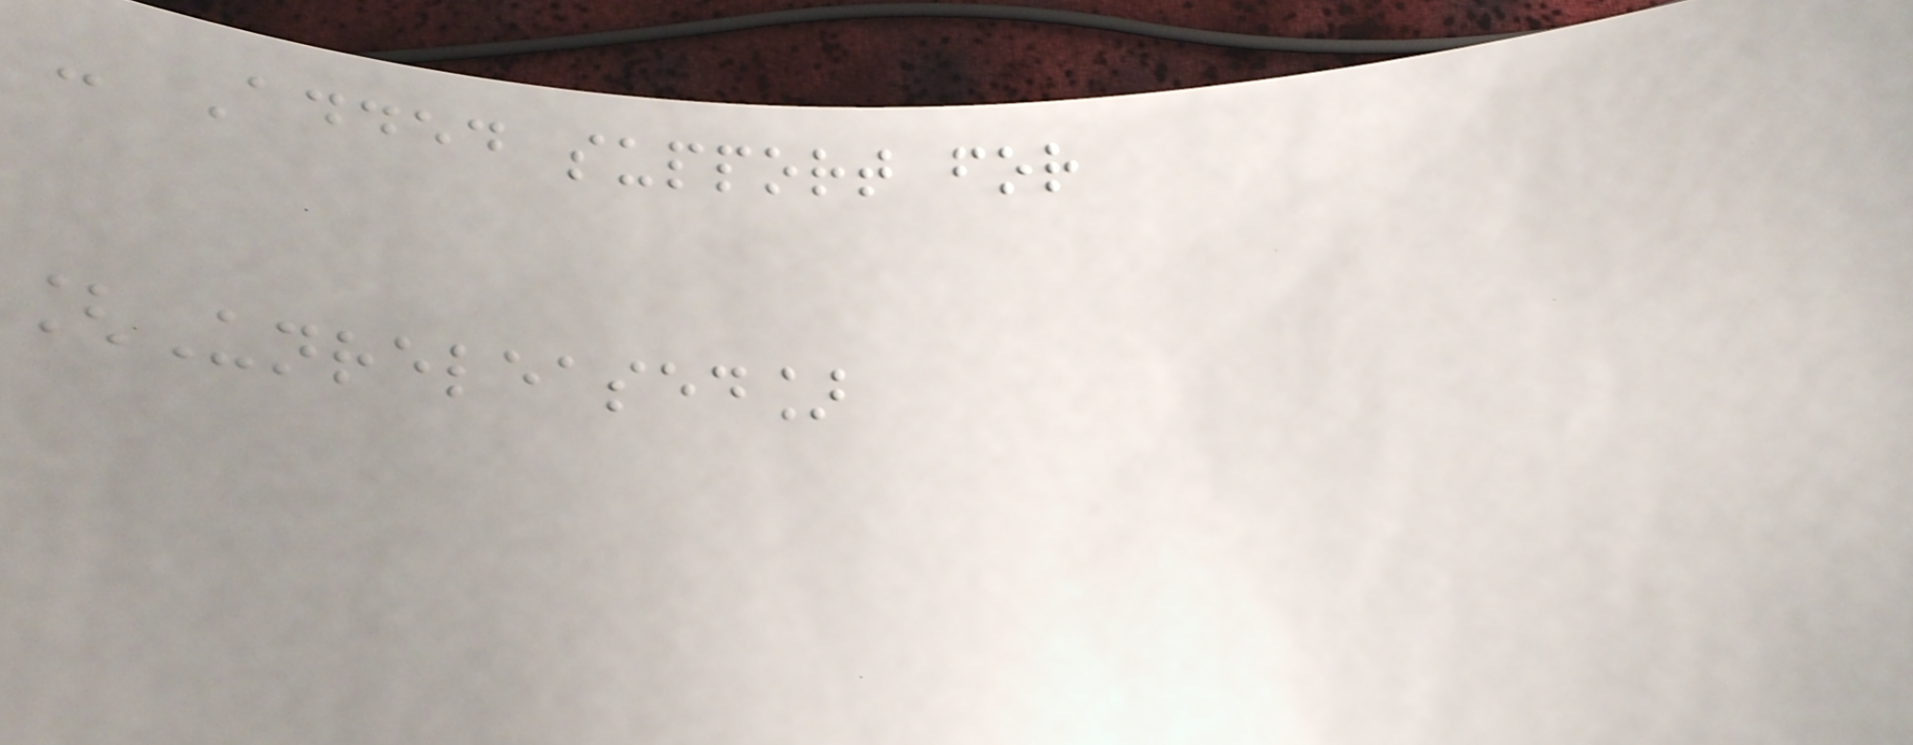- Added support for
[Unreleased]
